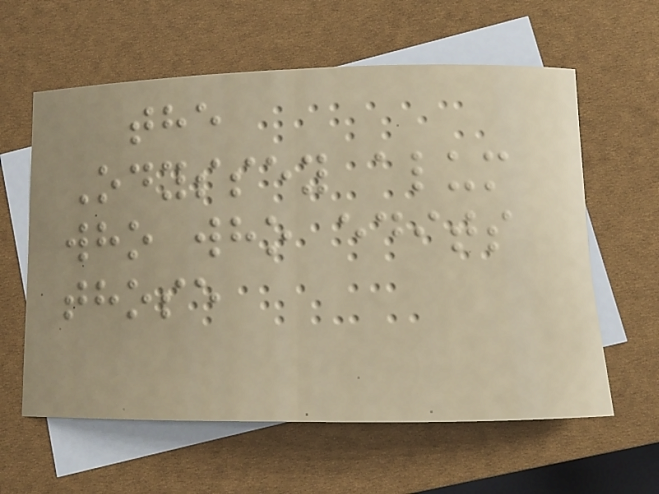the
Odyssey alum
who who edits
those
